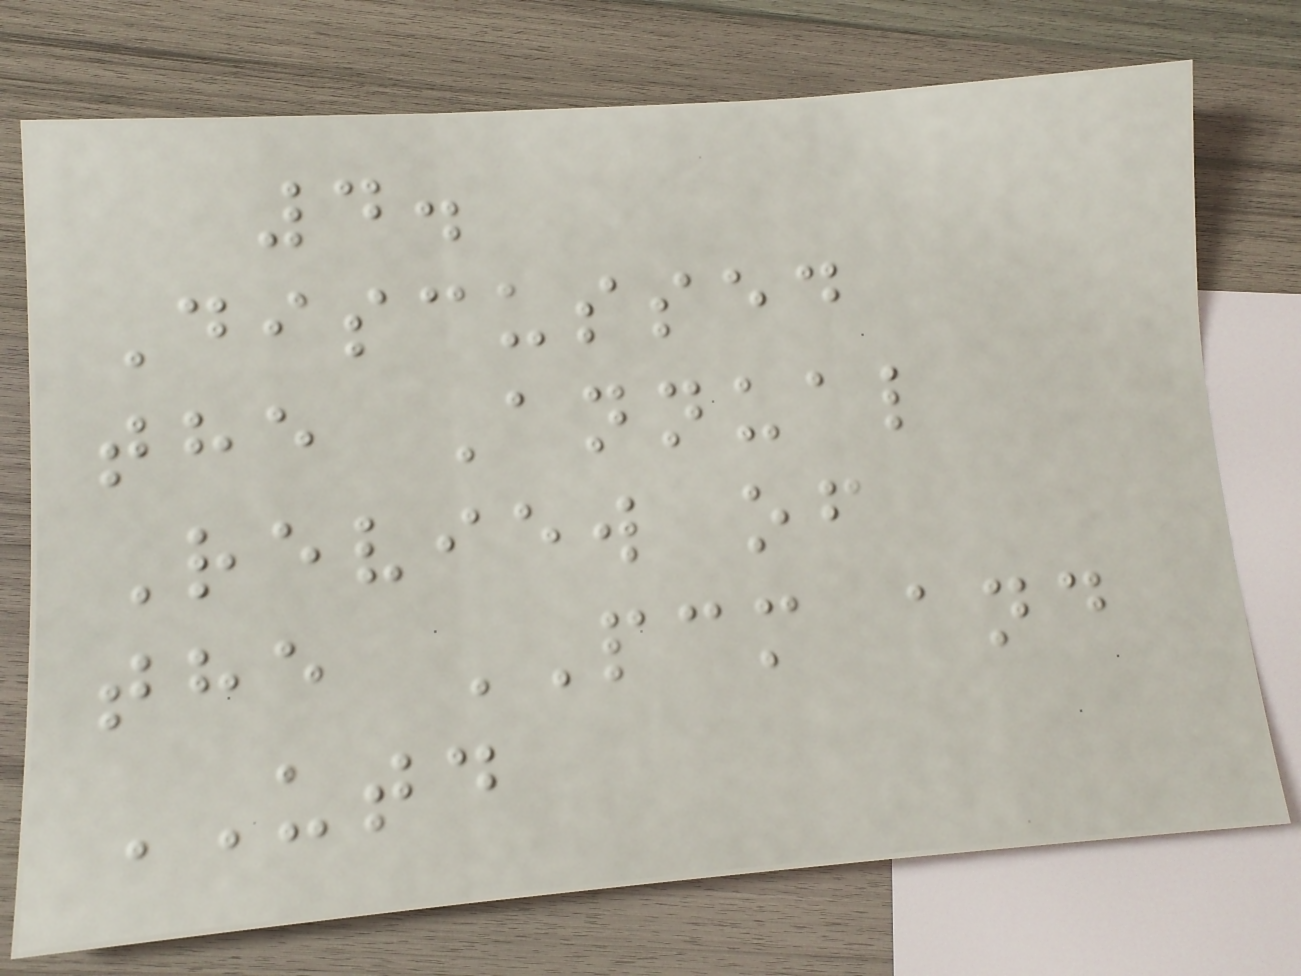4.
Discussed
the Annual
Review of
the PCM and
UTD
